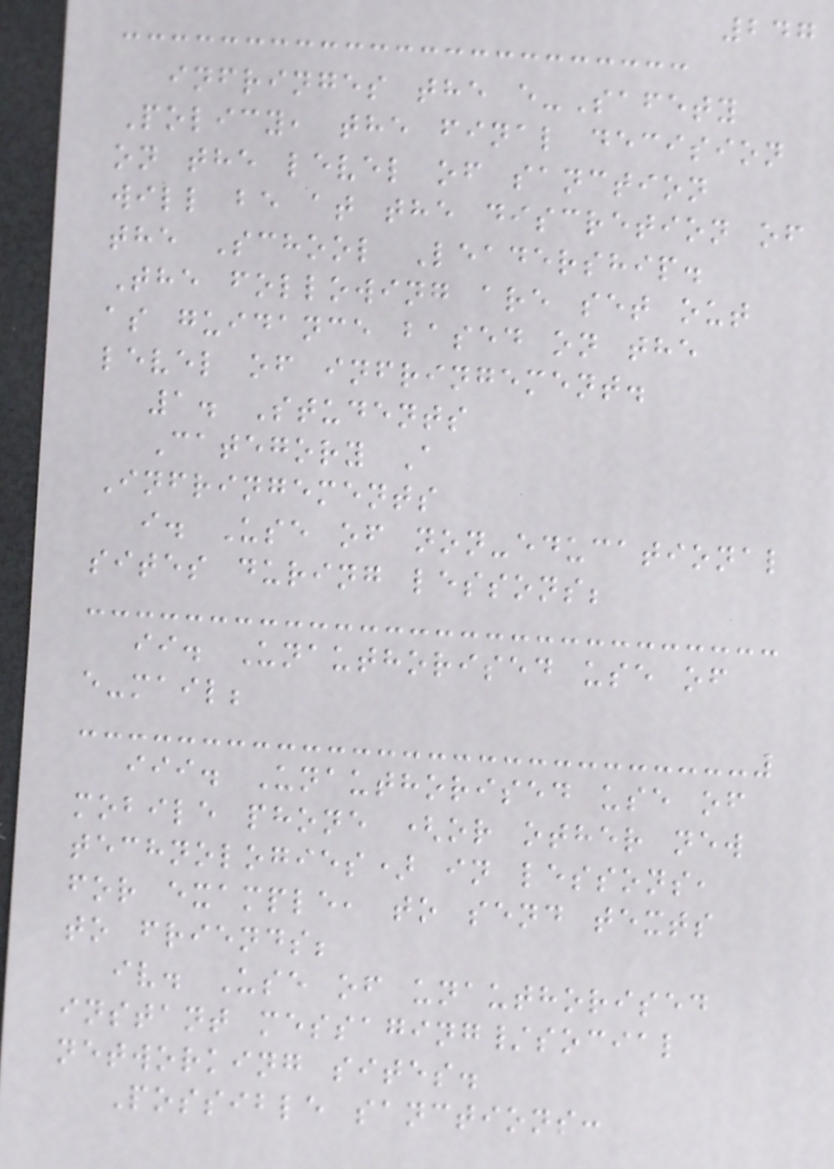247
infringes the e-Safety
Policy, the final decision
on the level of sanction
will be at the discretion of
the School Leadership.
The following are set out
as guidance based on the
level of infringement.
1. Students
Category A
Infringements
i. Use of non-educational
sites during lessons;
ii. Unauthorised use of
e-mail;
iii. Unauthorised use of
mobile phone (or other new
technologies) in lessons,
for example, to send texts
to friends;
iv. Use of unauthorised
instant messaging/social
networking sites.
Possible sanctions:
